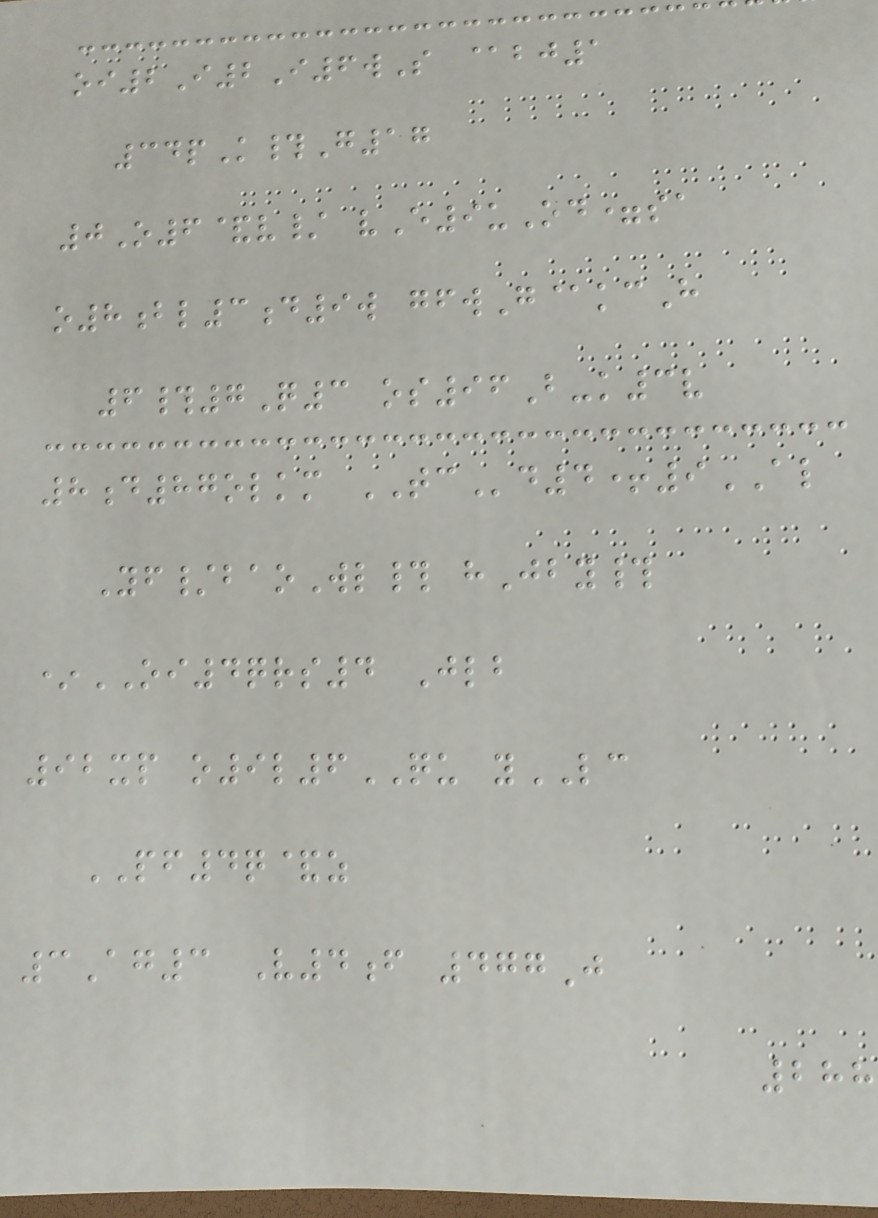oi2I2I6wS @bj1
34pK#G17
0O6&v/ vE9uOd=sa
o8bl3d9w gfwG@kcH
6#7Q3 os96B-k3v
8d87olkm TCd4+9AL
Yf/baoWl# hJby#
*OI4qrs4 Jlb
92xp o9l6QU yLC
PF4q&z
3Ag3 V4f 477J
288
